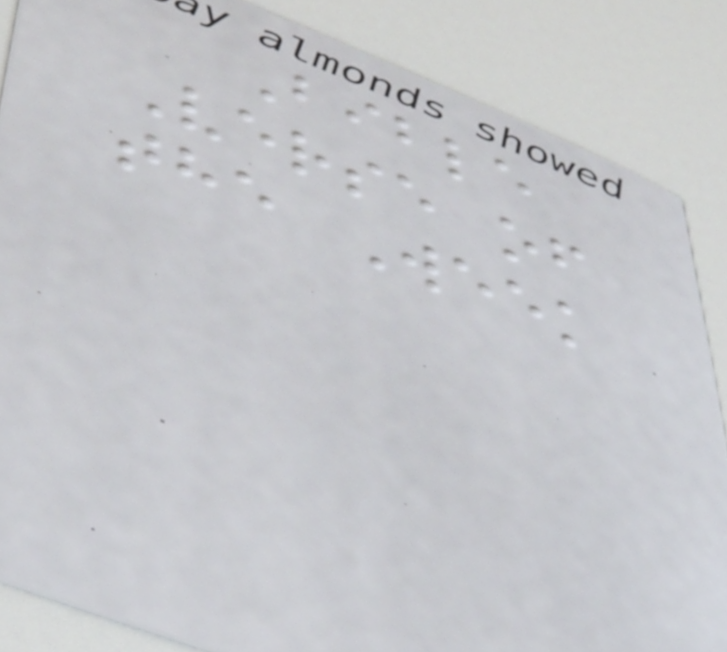Bible
Verse of
the Week
